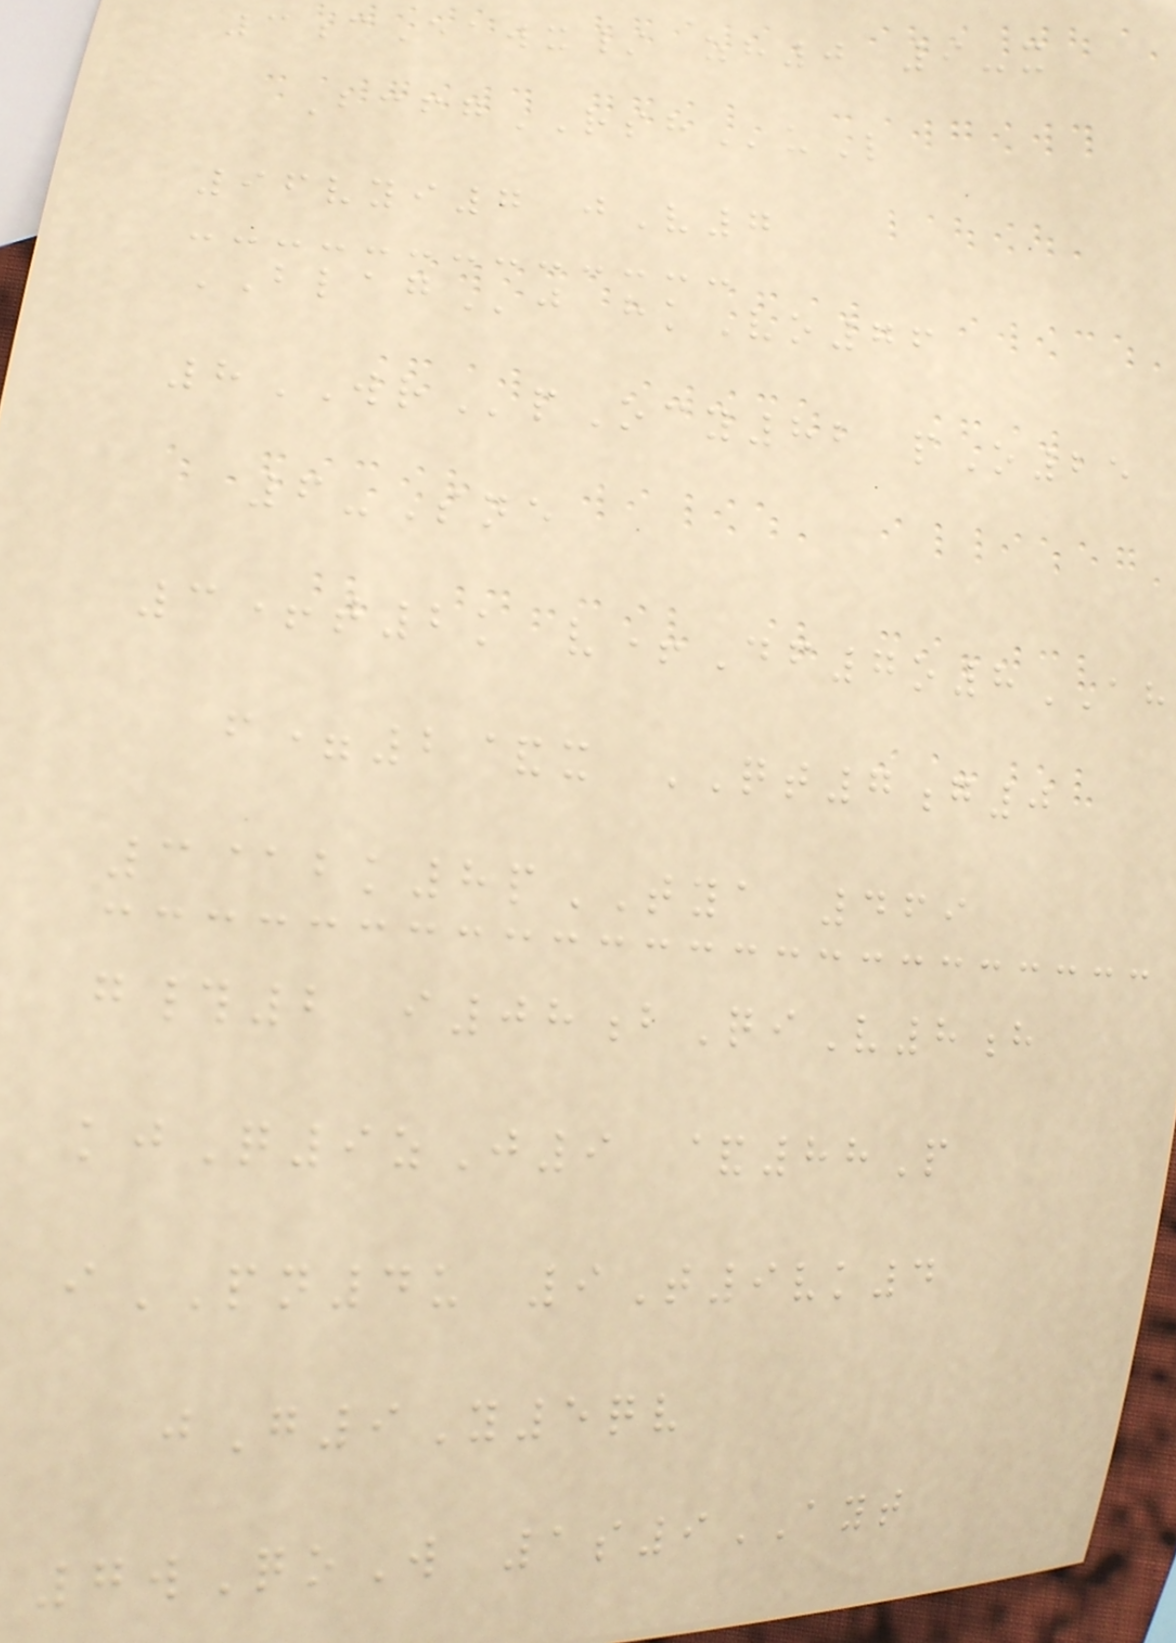3cEawx/ zh0 9-x
BcfgRSHuL
96vyi7 jV7
BLAGj hkVo76
8WRpOcy82 pO25
6-Sne
3+t2k v+Df7o8AH
f=2&x QT7g0
3@bk8pTYA 469
g#2 i08bQiV8h
kjQ9zJ9 &88P
iPN4u 9T9vk4
jG9Y5qv
7wQoW 1s9AYT
